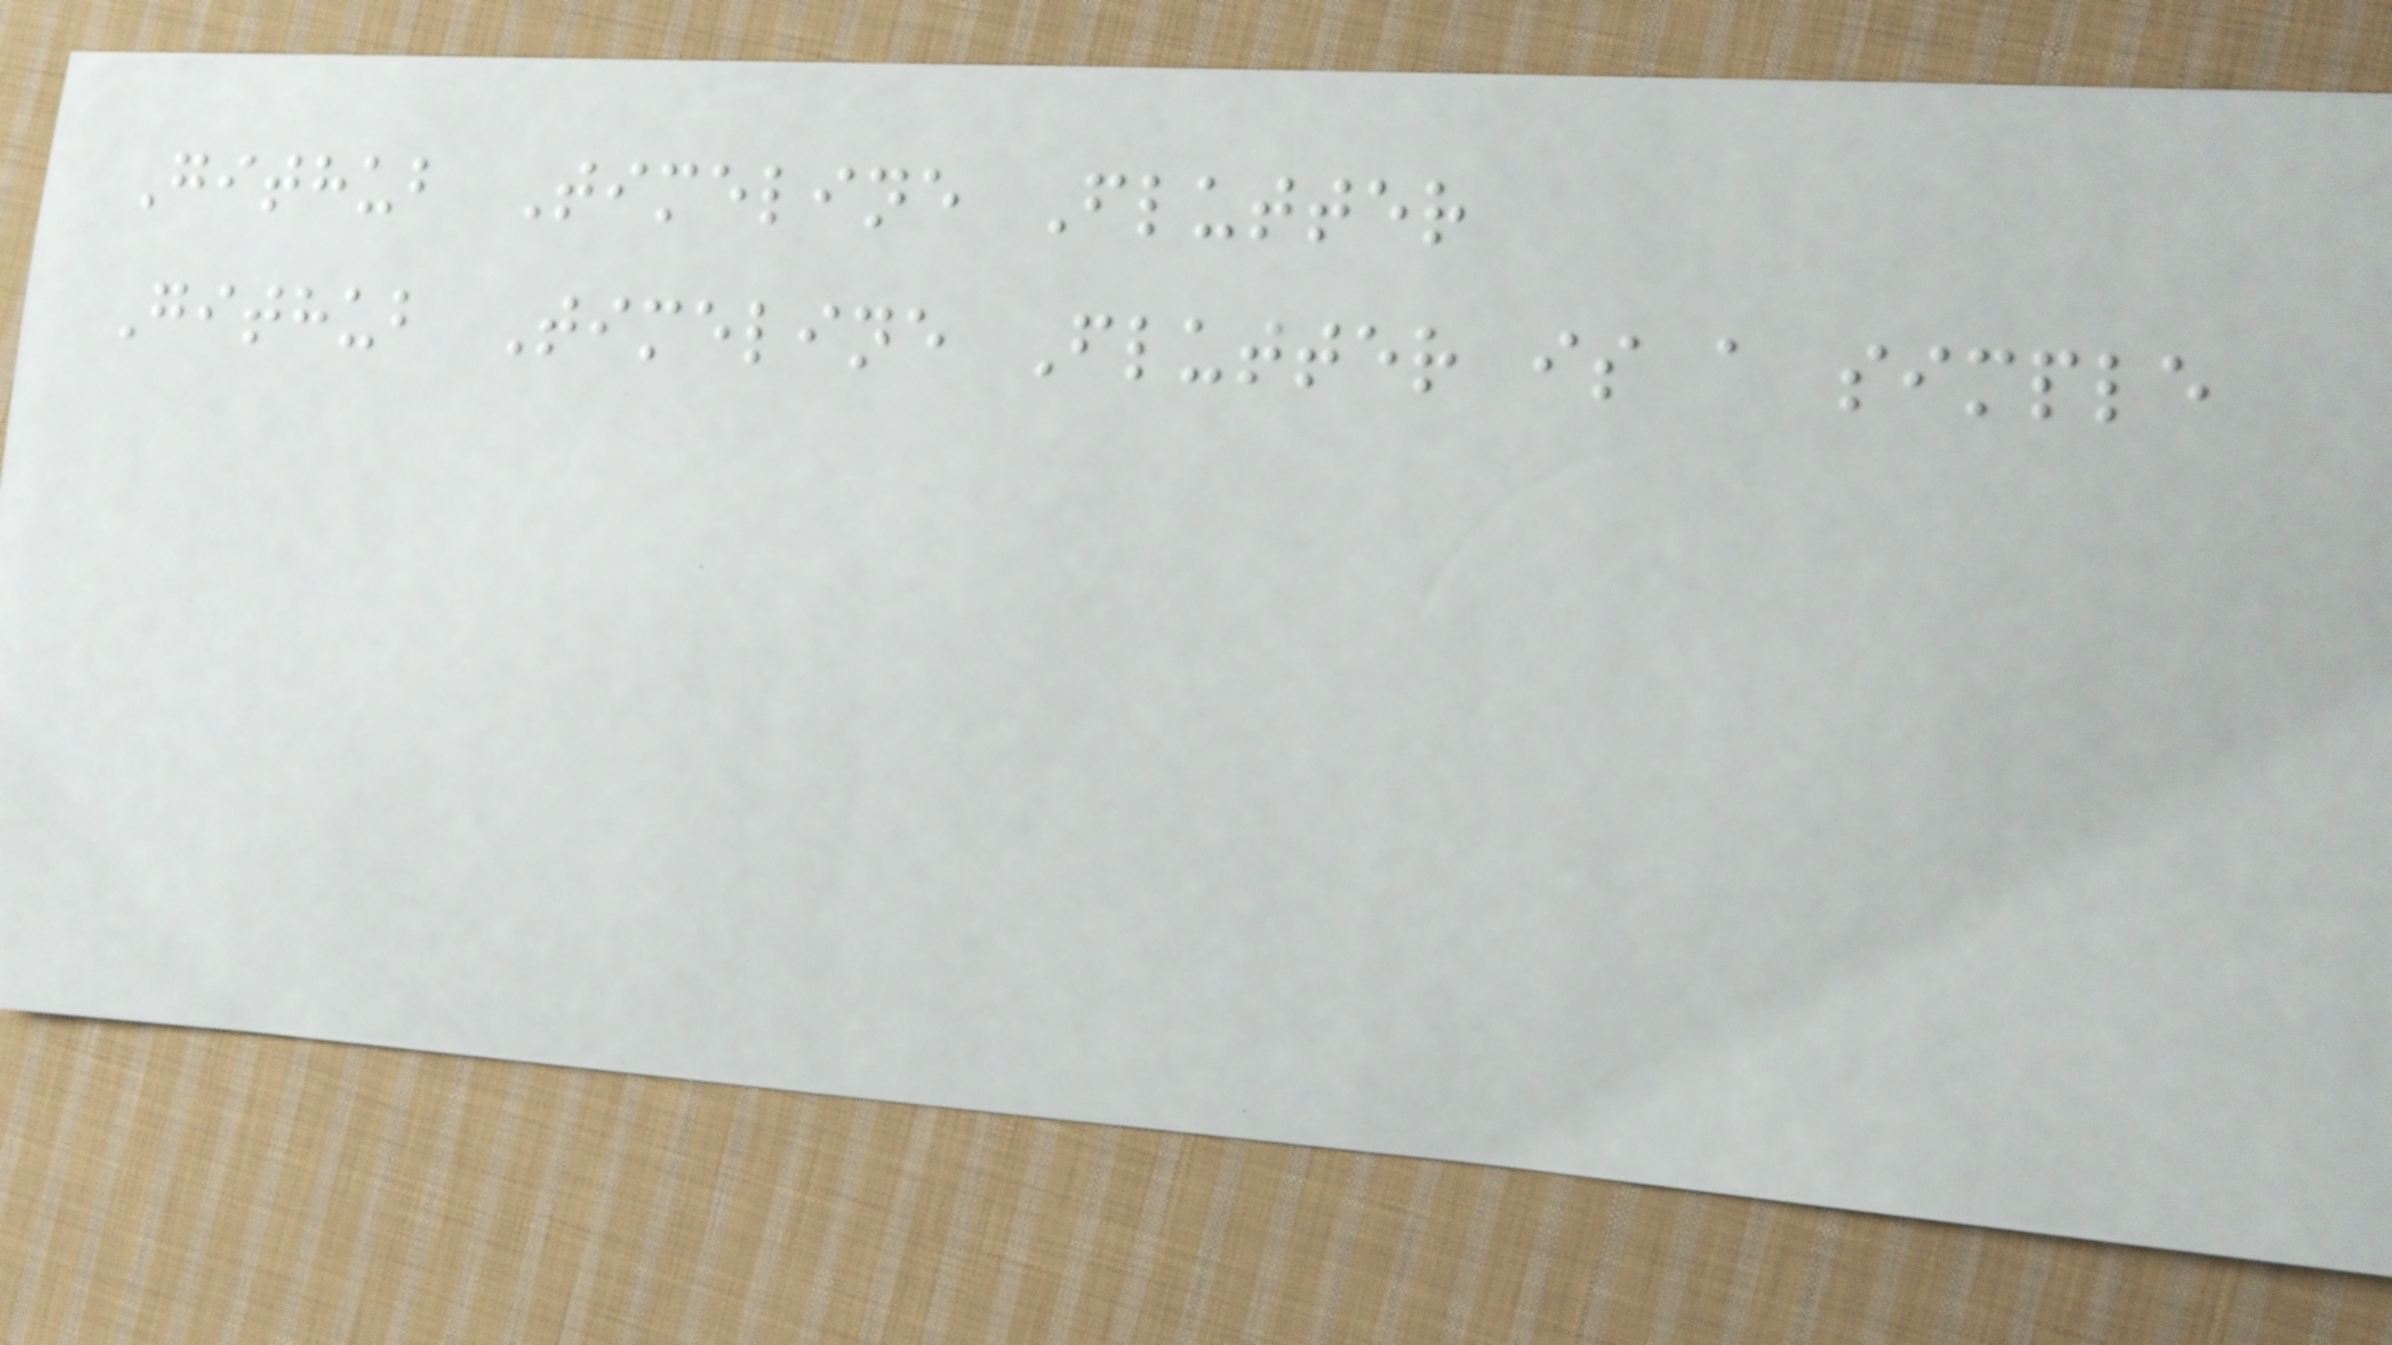Github Timeline Flutter
Github Timeline Flutter is a simple
